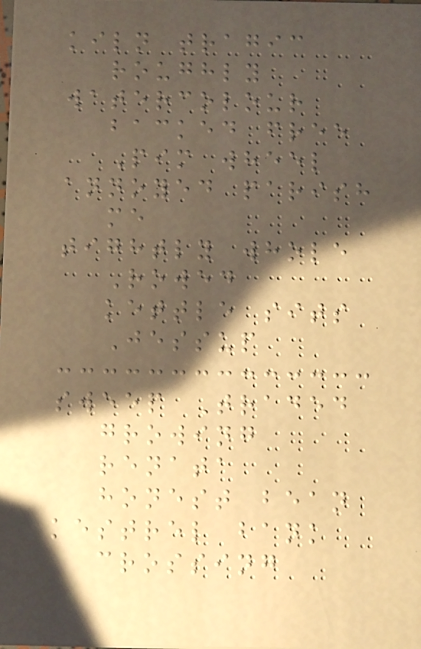kiln tragic
roughly
watercolour
backed free
Pim wheel
annoyed parish
me
tightly whole
Rowed
kettle sits
Jessup
sweep Traded
growing
renata
honest bean
kestrel bank
crossing
